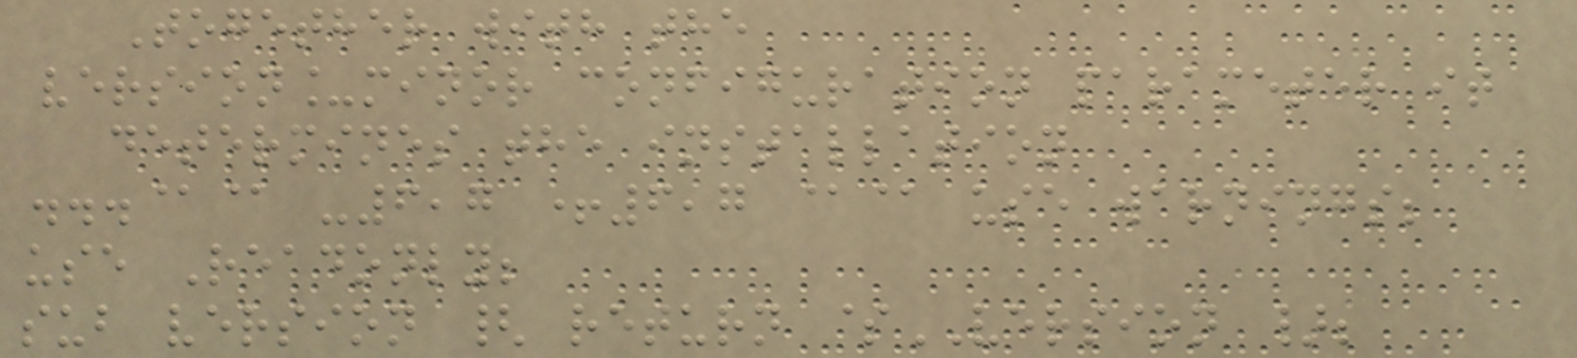Together with the
version_minor configuration parameter it
determines the installation
...@@ -6,7 +6,7 @@ use warnings;
use Readonly;
sub version { return $VERSION };
